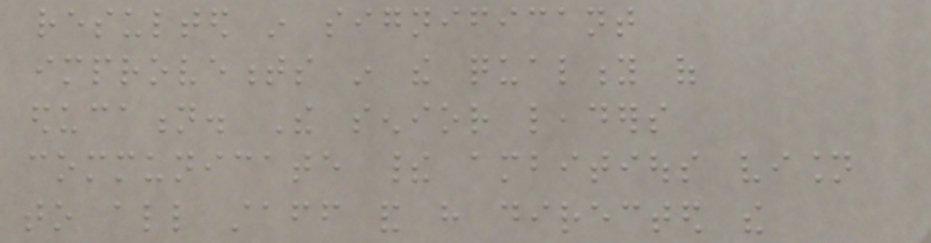resulted in significant
improvements in the quality of
education. The senior leaders
communicate their ambitious vision
to all staff and have directed the
